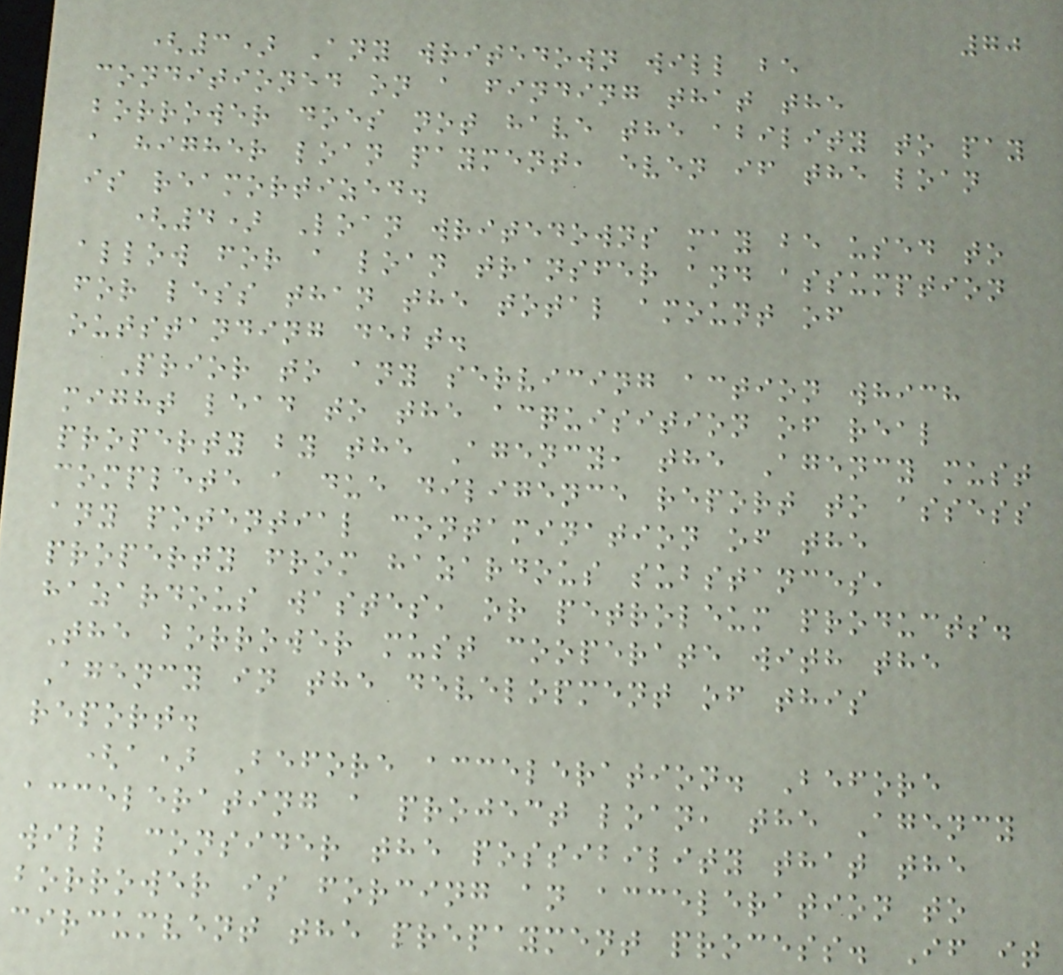70
(3) Any writedown will be
conditioned on a finding that the
borrower does not have the ability to pay
a higher loan payment, even if the loan
is reamortized.
(4) Loan writedowns may be used to
allow for a loan transfer and assumption
for less than the total amount of
outstanding debt.
Prior to any servicing action which
might lead to the acquisition of real
property by the Agency, the Agency must
complete a due diligence report to assess
any potential contamination of the
property from hazardous substances,
hazardous wastes, or petroleum products.
The borrower must cooperate with the
Agency in the development of this
report.
(a) Before acceleration. Before
accelerating a project loan, the Agency
will consider the possibility that the
borrower is forcing an acceleration to
circumvent the prepayment process. If it
